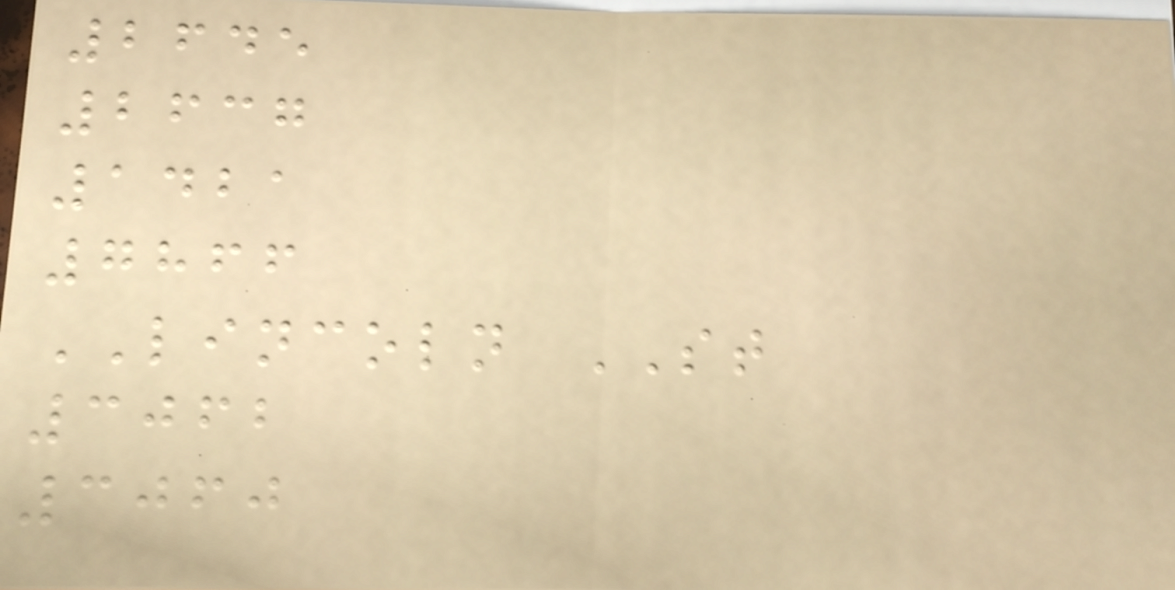2645
2637
1421
7866
LINCOLN ST
3062
3060
